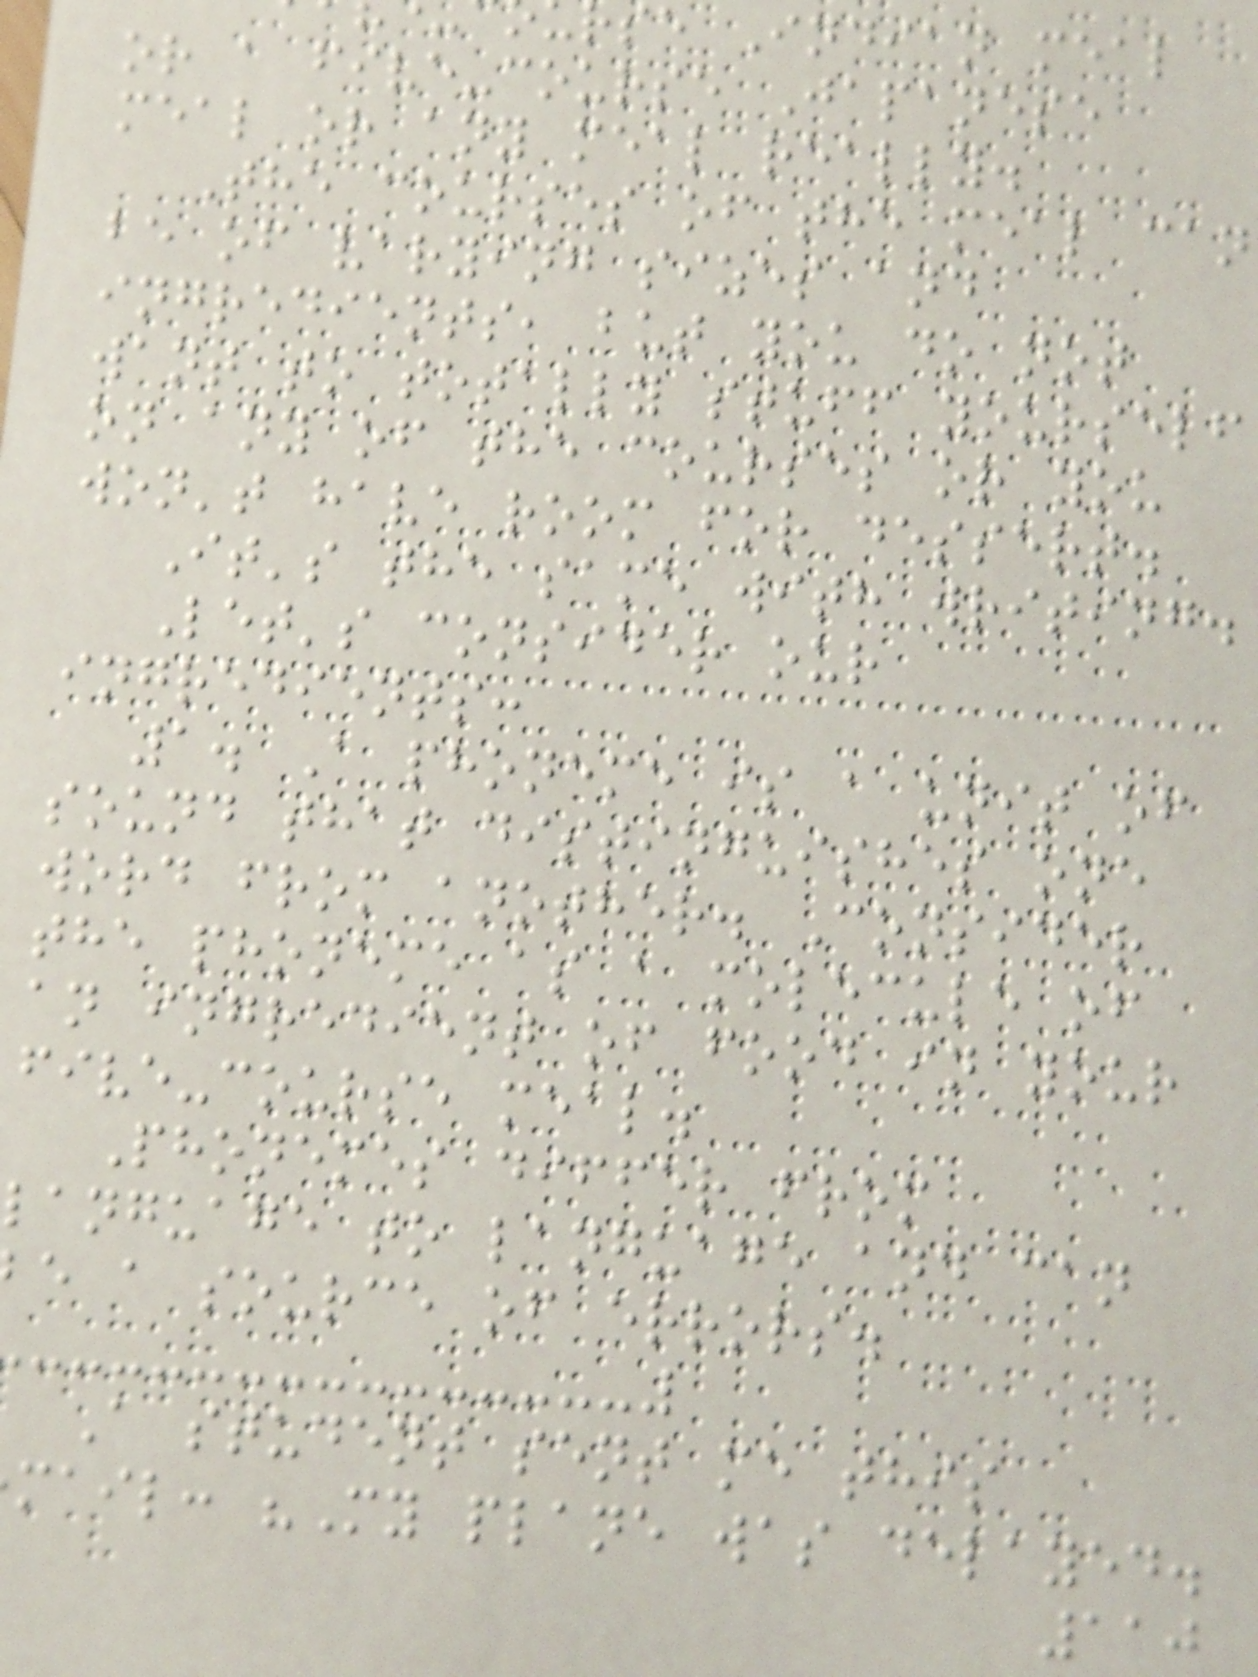se Indian meal
or a five-course Japanese
meal or any meal really.
The courses of the meal can
be of varying sizes and
ingredients, but you do not
want to totally stuff yourself
on any of the courses or you
won't have room for dessert.
It's the same with writing.
Let's consider our
ingredients:
1. A phoneme is a unit of
sound that distinguishes one
word from another. Consider
the phoneme as a molecule of
an ingredient of food in your
five-course meal.
Phonemes differ from
language to language and can
e a source of errors.
A student sent me this
mail: "My plane was delayed.
110
